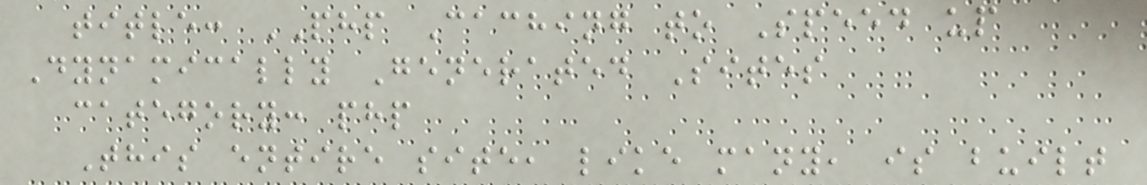title: PHP Caching to Speed up
Dynamically Generated Sites
category: php
This entire site, like many, is built
